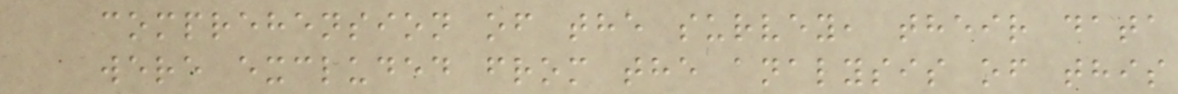comprehension of the survey, their data
were excluded from the analysis of this
